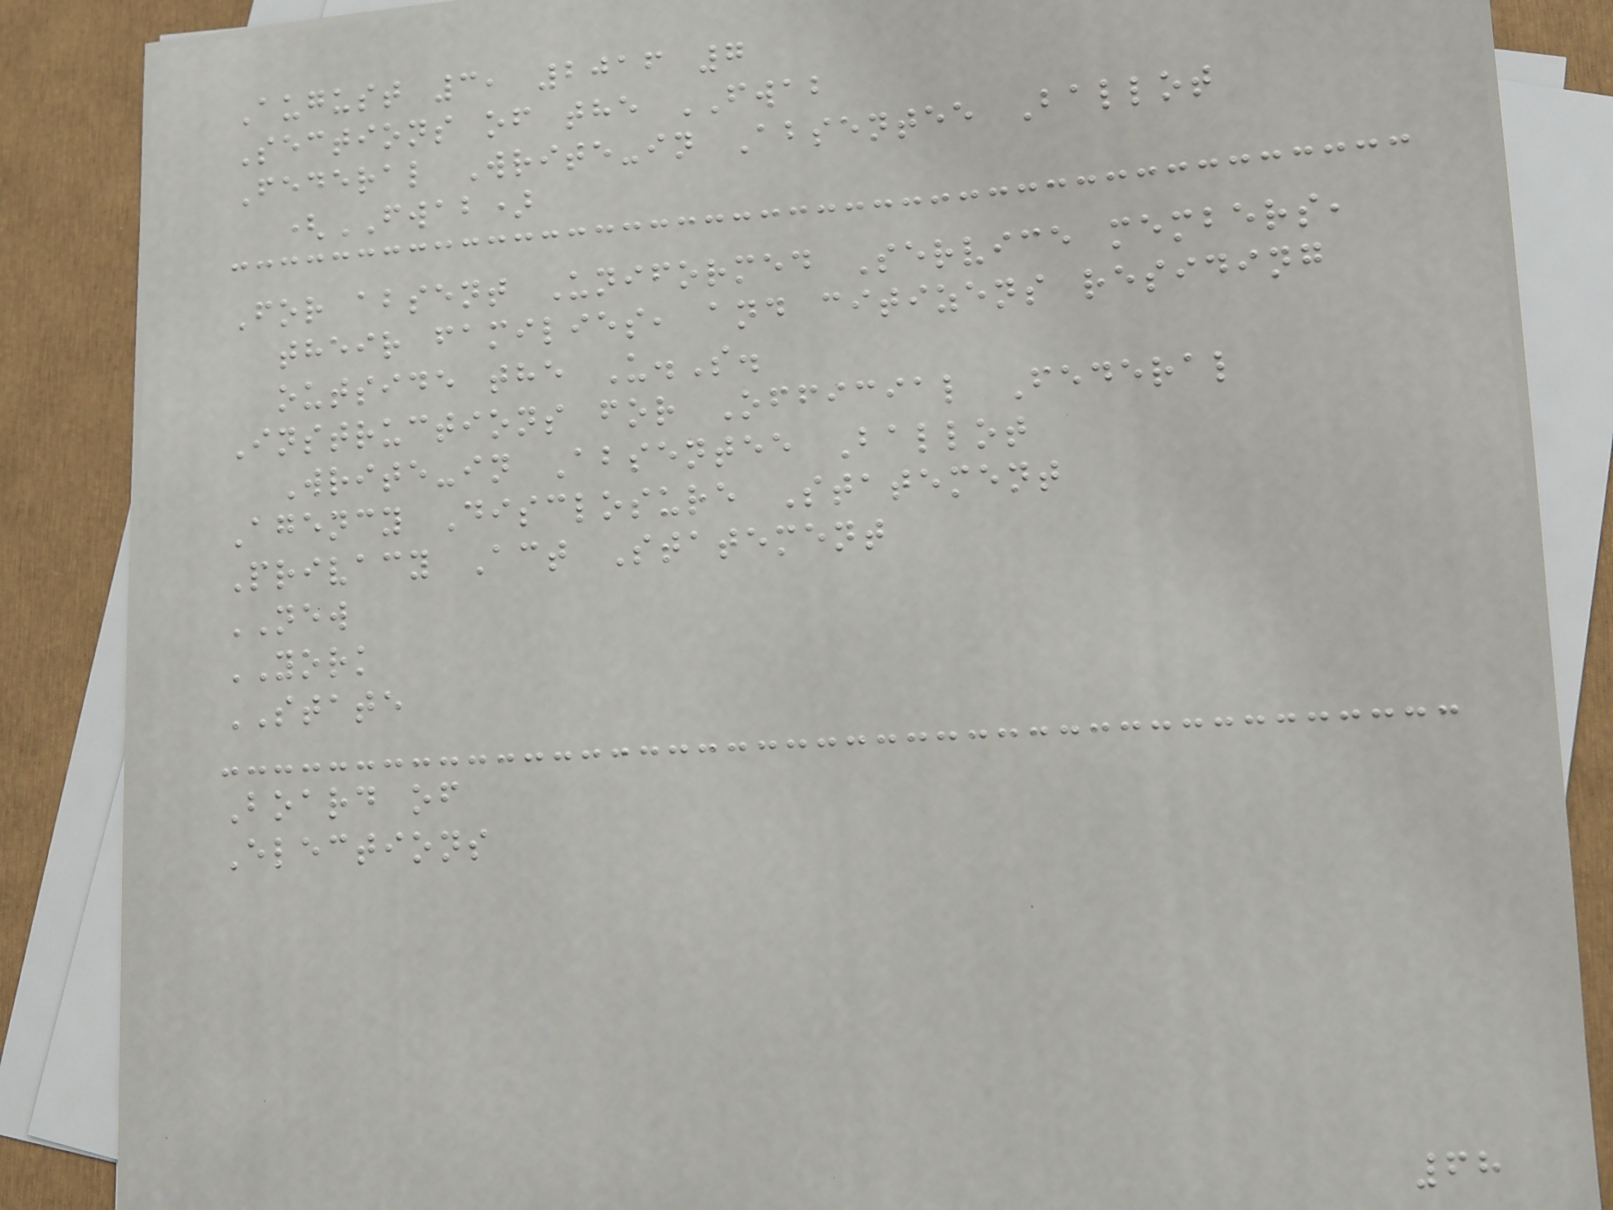August 3, 2016 7
Sections of the FWAB
Federal Write-in Absentee Ballot
(FWAB)
For absent Uniformed Service members,
their families, and citizens residing
outside the U.S.
Instructions for Official Federal
Write-in Absentee Ballot
Agency Disclosure Statement
Privacy Act Statement
NEW
YORK
STATE
Board of
Elections
68
